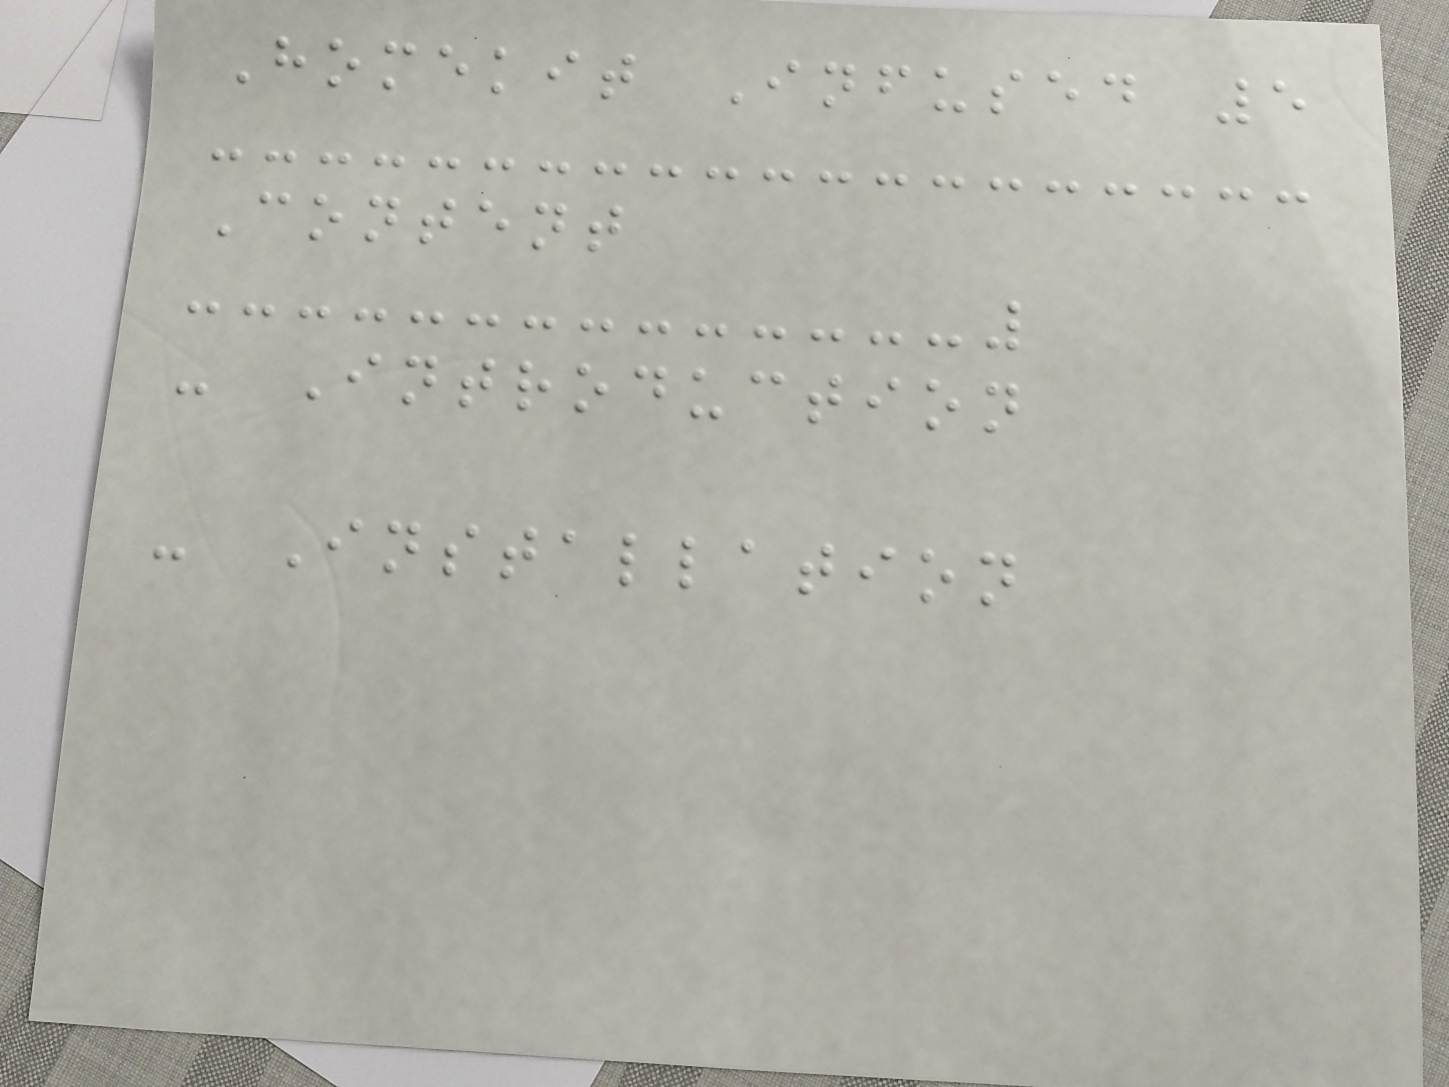Homekit Infused 5
Content
- Introduction
- Installation
